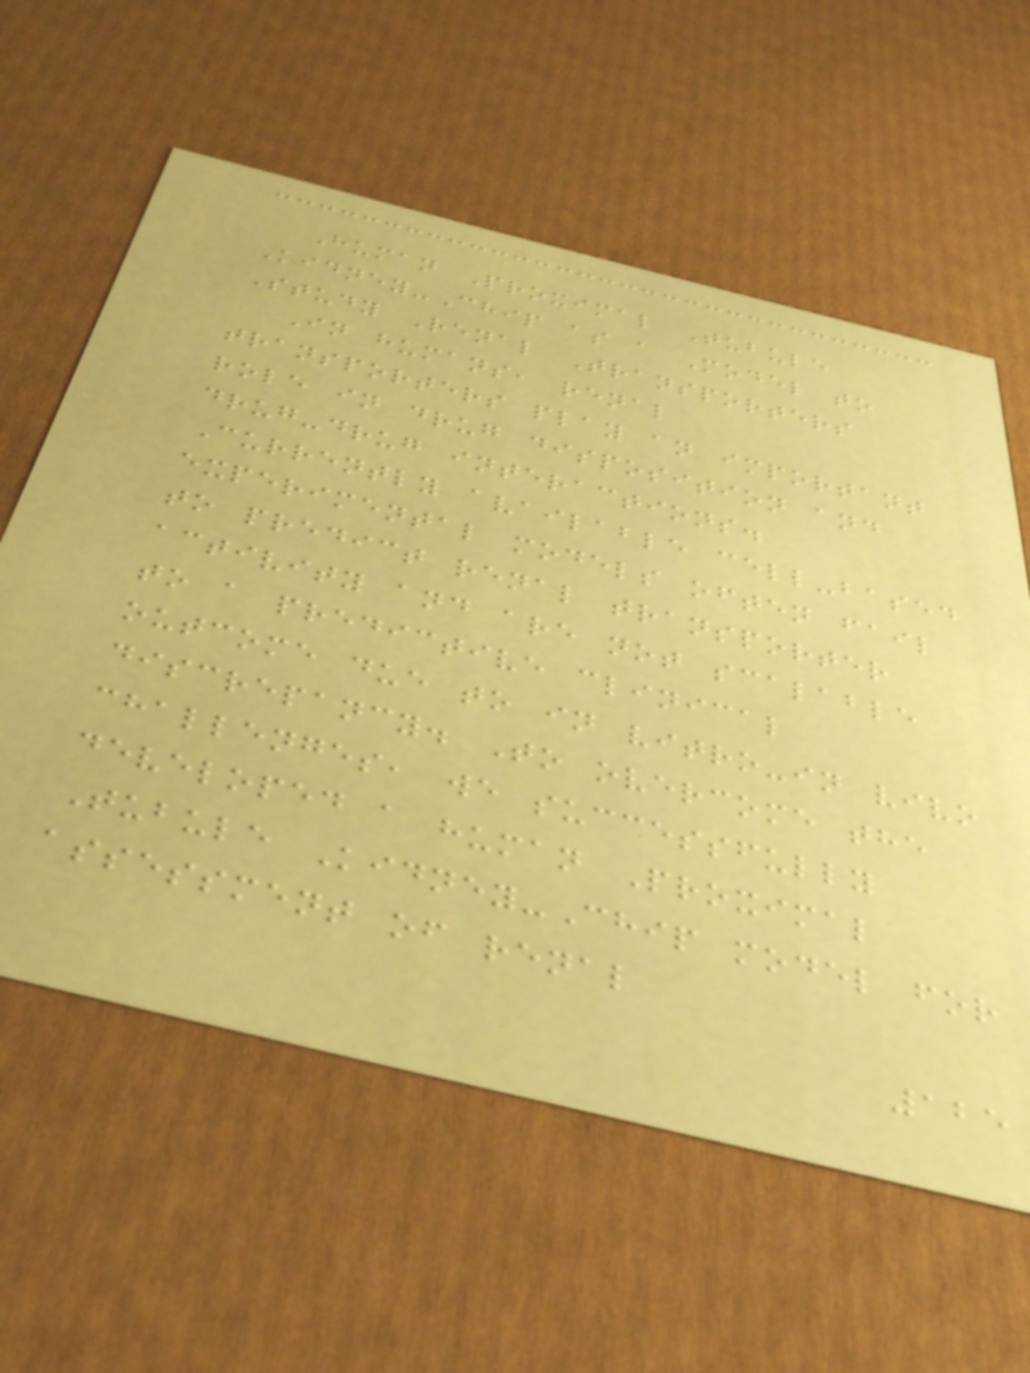Human Proximal Tubule
Kidney-Chip as a Model to
Study Renal Transporters
In humans, renal
transporters play an important
role in drug disposition and
drug-drug interactions.
Currently available cell-based
experimental models often fail
to predict renal transporter
activity and are not scalable
to a predictive clinical
outcome due to in vitro-in vivo
discrepancy. To overcome the
challenges, we successfully
developed a human Proximal
Tubule Kidney-Chip model for
assessment of renal
125
